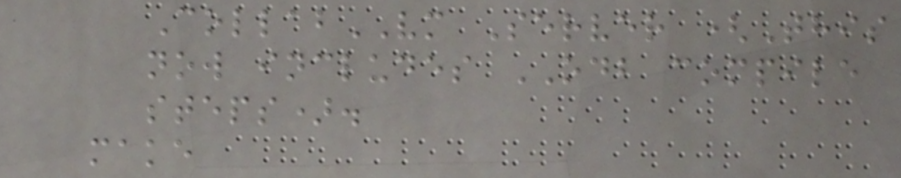CollabVM Server (This
now includes ODB compile
steps).
make
